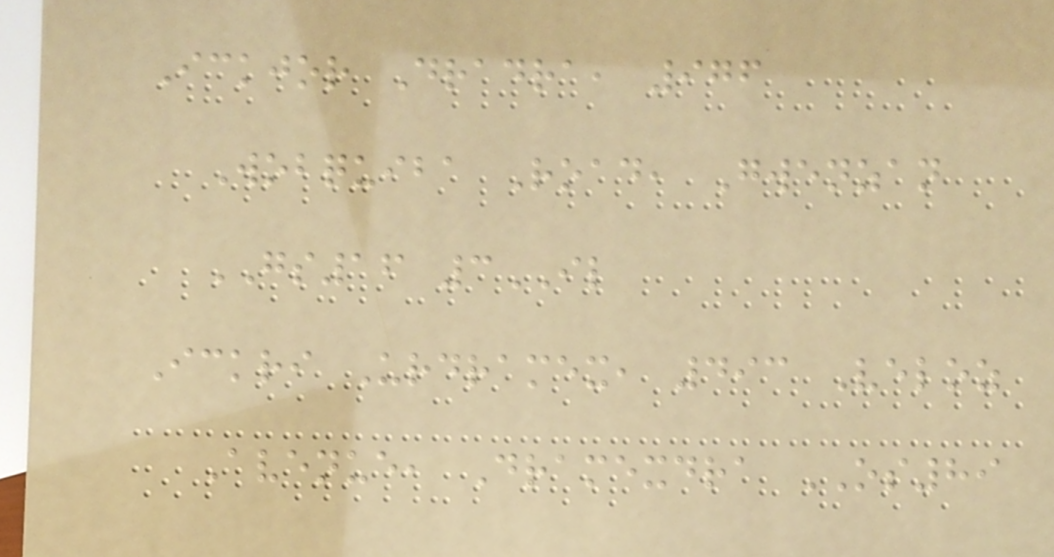Ickjor Dradra, 976
Wobquiba Road, Gwenzan
GS16 3IL
Ickri Urdramex, 493 Veloz
Avenue, Dramexdra OS89
